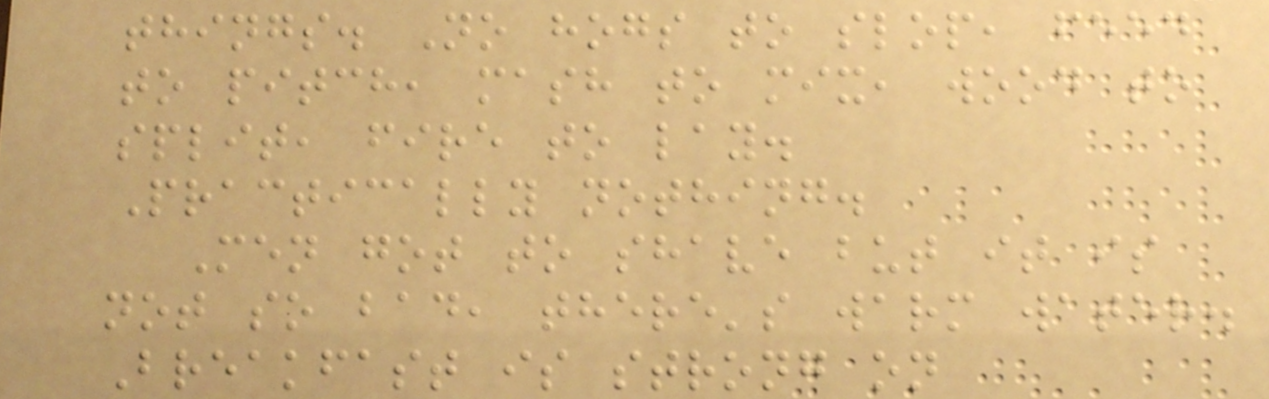things. No hogs to slop, feed
to pitch, mash to mix, wood to
split, fire to lay.
Practically nothing.
Men got to shave but it is
not so bad, there's warm water.
Breakfast is strong on
